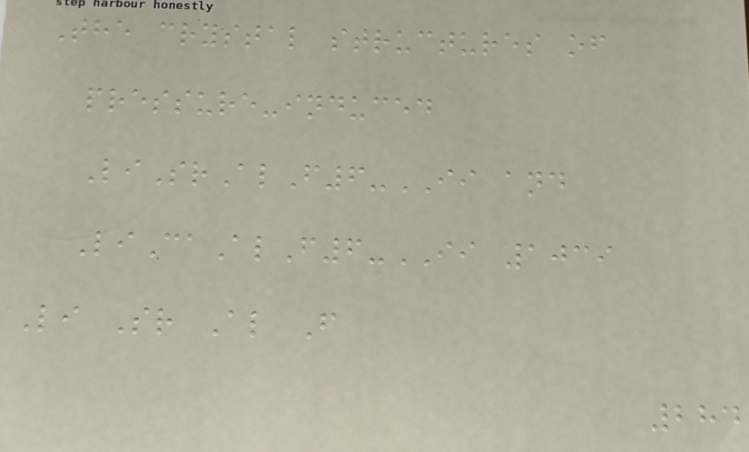The crystal structures of
pressure-induced
LiSrAlF6-II and
LiCaAlF6-II 1039
Li Sr Al F
284
